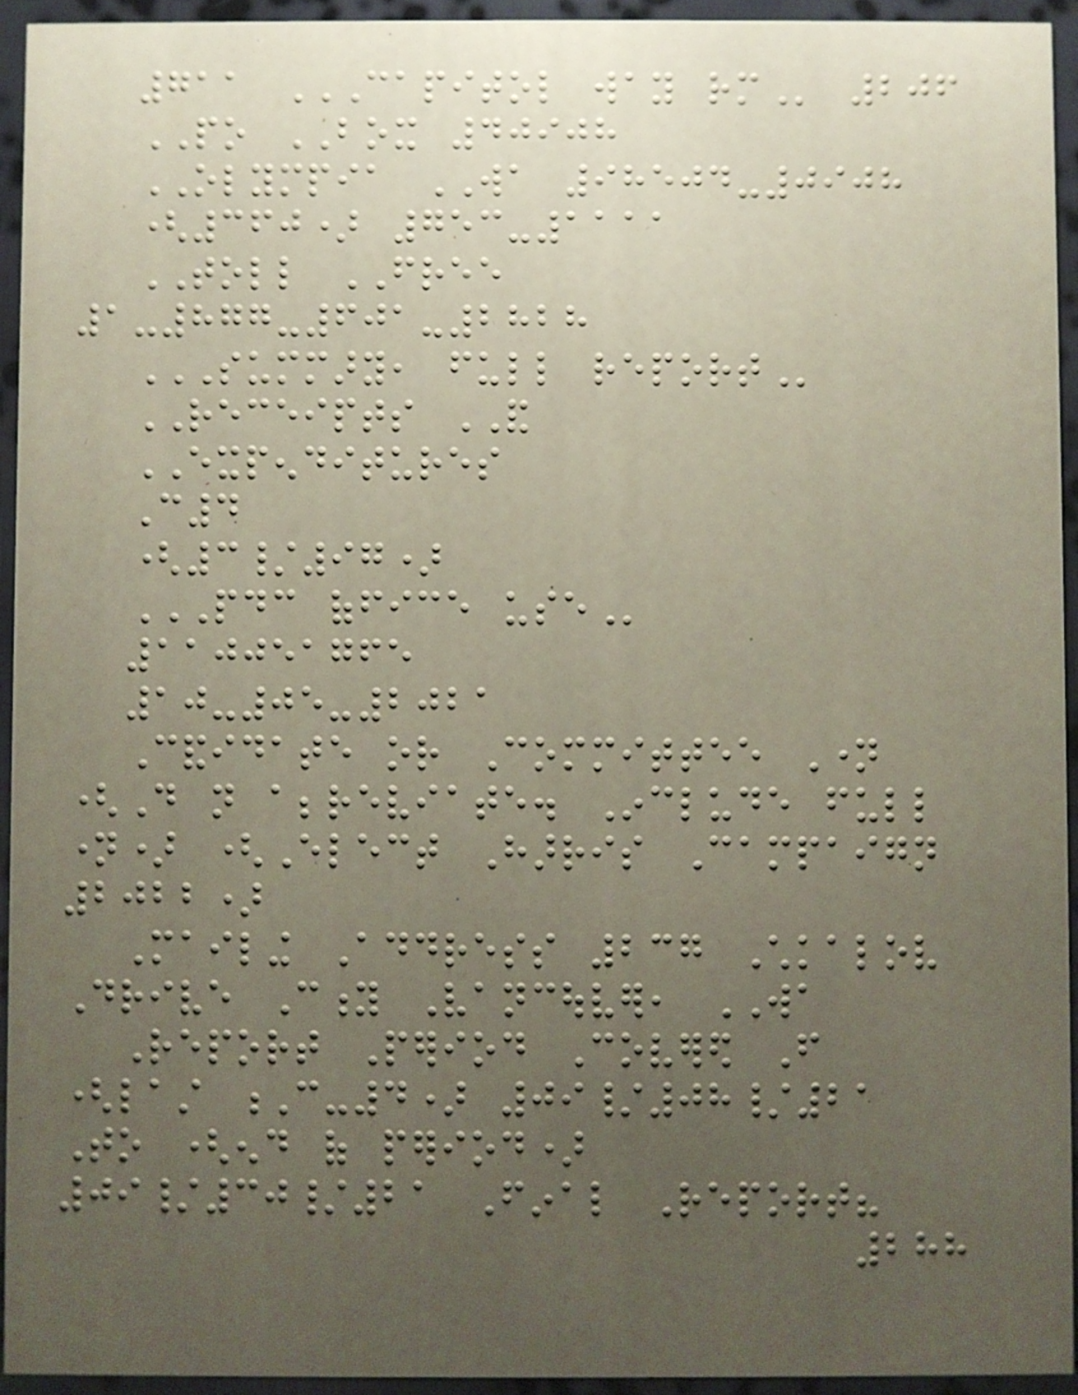711 CAPITOL WAY RM 206
PO BOX 40908
OLYMPIA WA 98504-0908
(360) 753-1111
TOLL FREE
1-877-601-2828
SUMMARY, FULL REPORT
RECEIPTS AND
EXPENDITURES
C4
(3/97)
PDC OFFICE USE
110051765
10-05-2021
Candidate or Committee Name
(Do not abbreviate. Include full
name) (Elect Harris Campaign
2022)
Mailing Address 237 Chkalov
Drive City Vancouver, WA
Report Period Covered From
(last C-4) 09/08/21
To (end of period)
09/30/21 Final Report?
288
